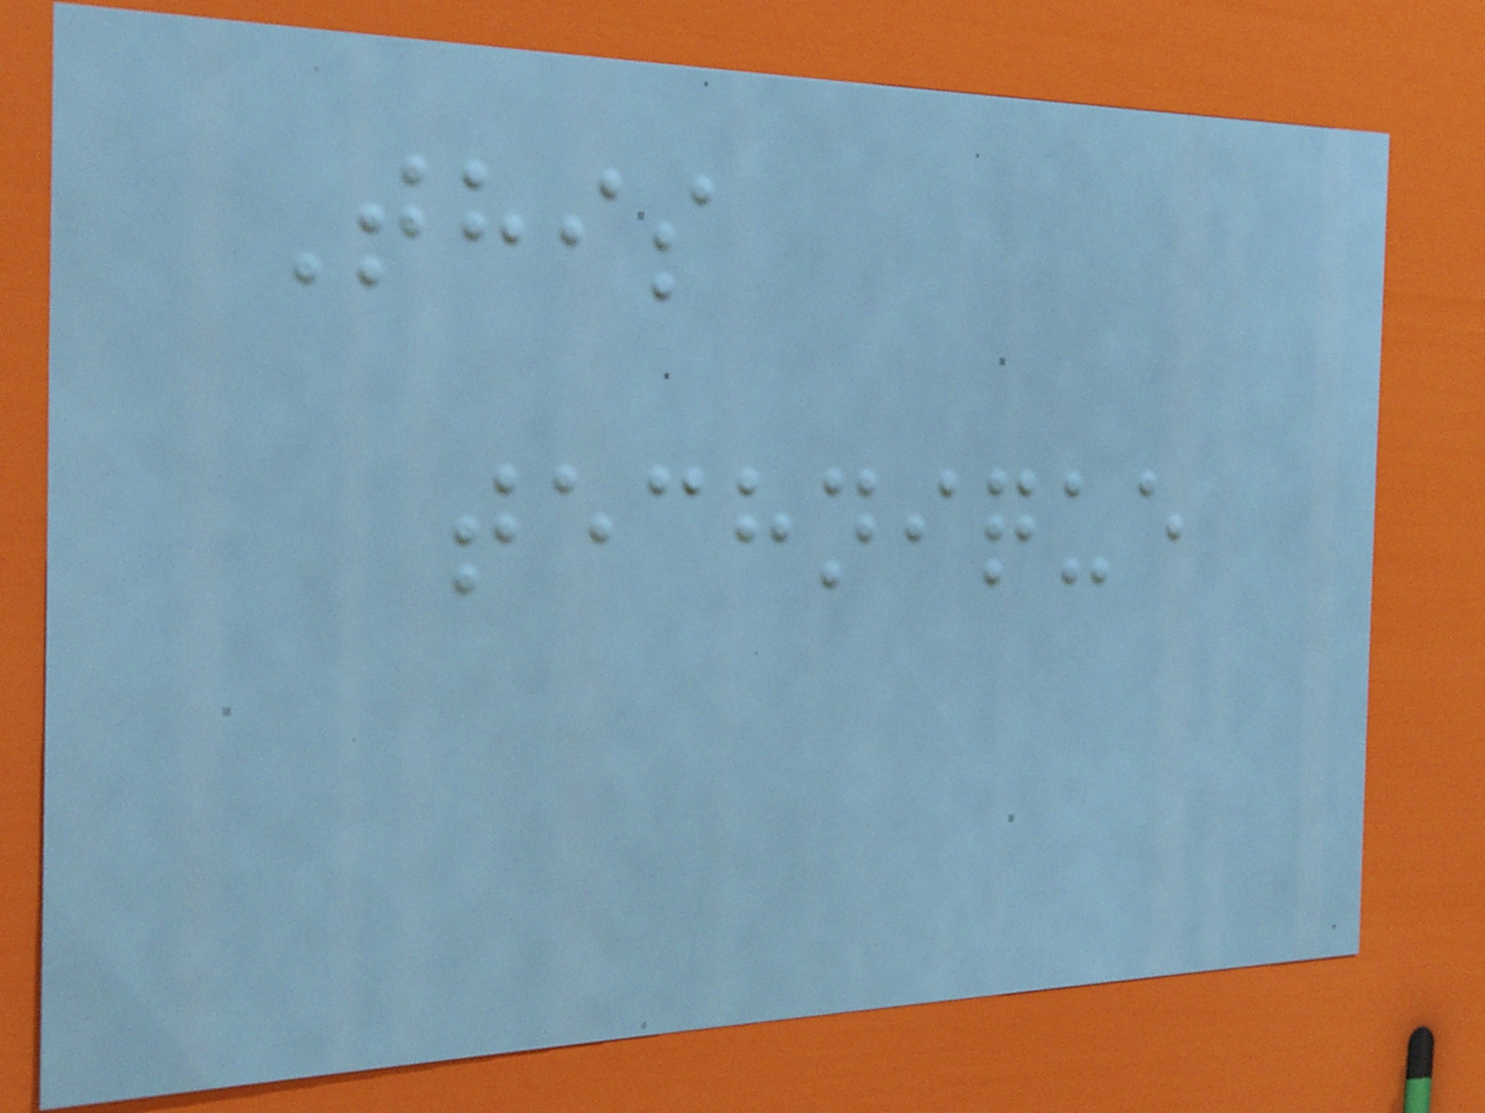This
technique
